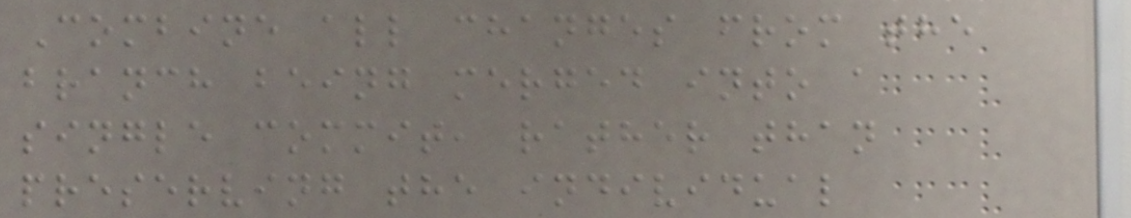Combine all changes from the
branch being merged into a
single commit, rather than
preserving the individual
